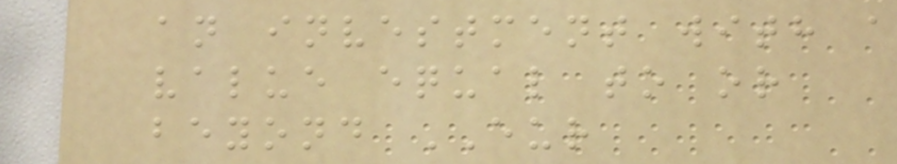an investment with a
value equal to or
beyond EUR
